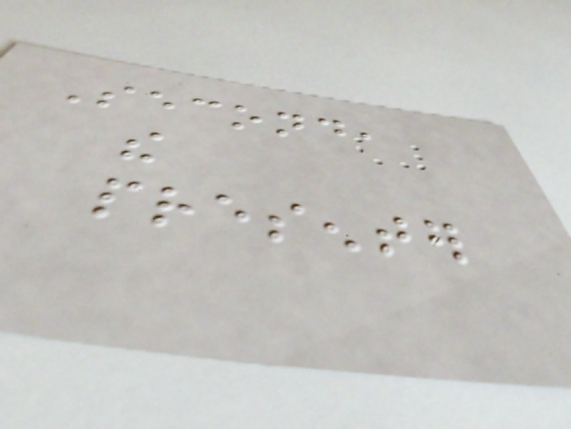Second,
the
presenter
